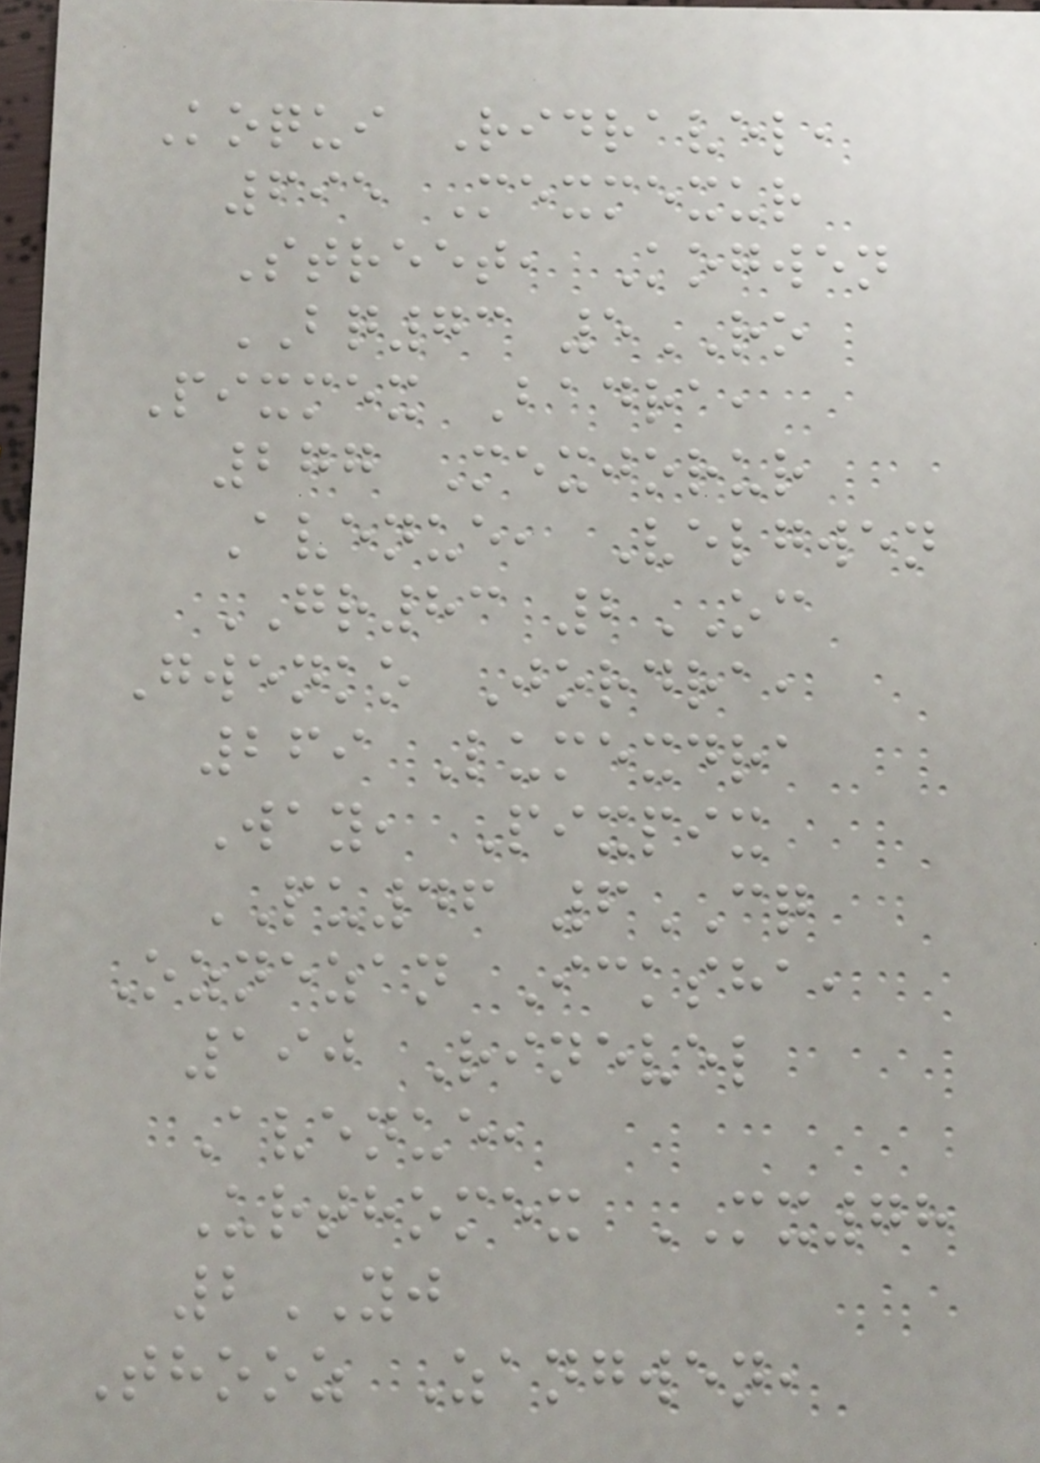Koqui Ridravel,
695 Mexmexur
Street, Kogwen
BQ73 5RO
Pixmex Badra,
277 Mexjorur
Avenue, Velgwen
GR83 2OC
Gwenko Jordra,
269 Lumexdra
Way, Pixpix
PU46 6CQ
Oznezan Icksha,
190 Rinevel
Avenue,
Urthomex MX78
2YJ
Thooz Zangwen,
